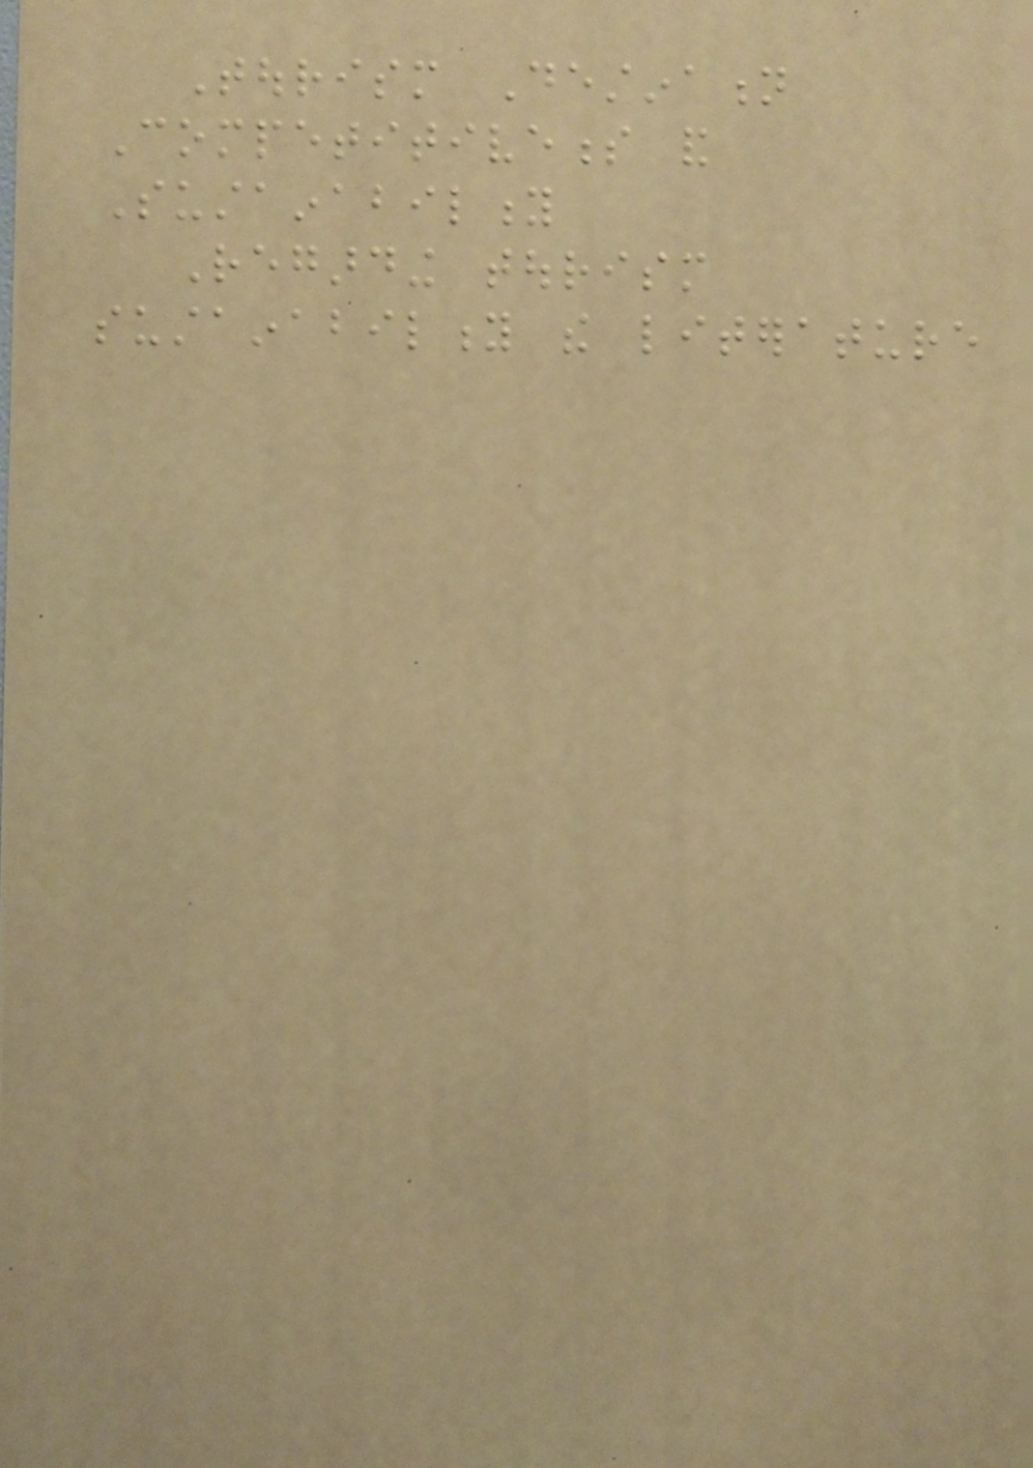Tourism Destination
Competitiveness and
Sustainability
Regarding tourism
sustainability the literature
